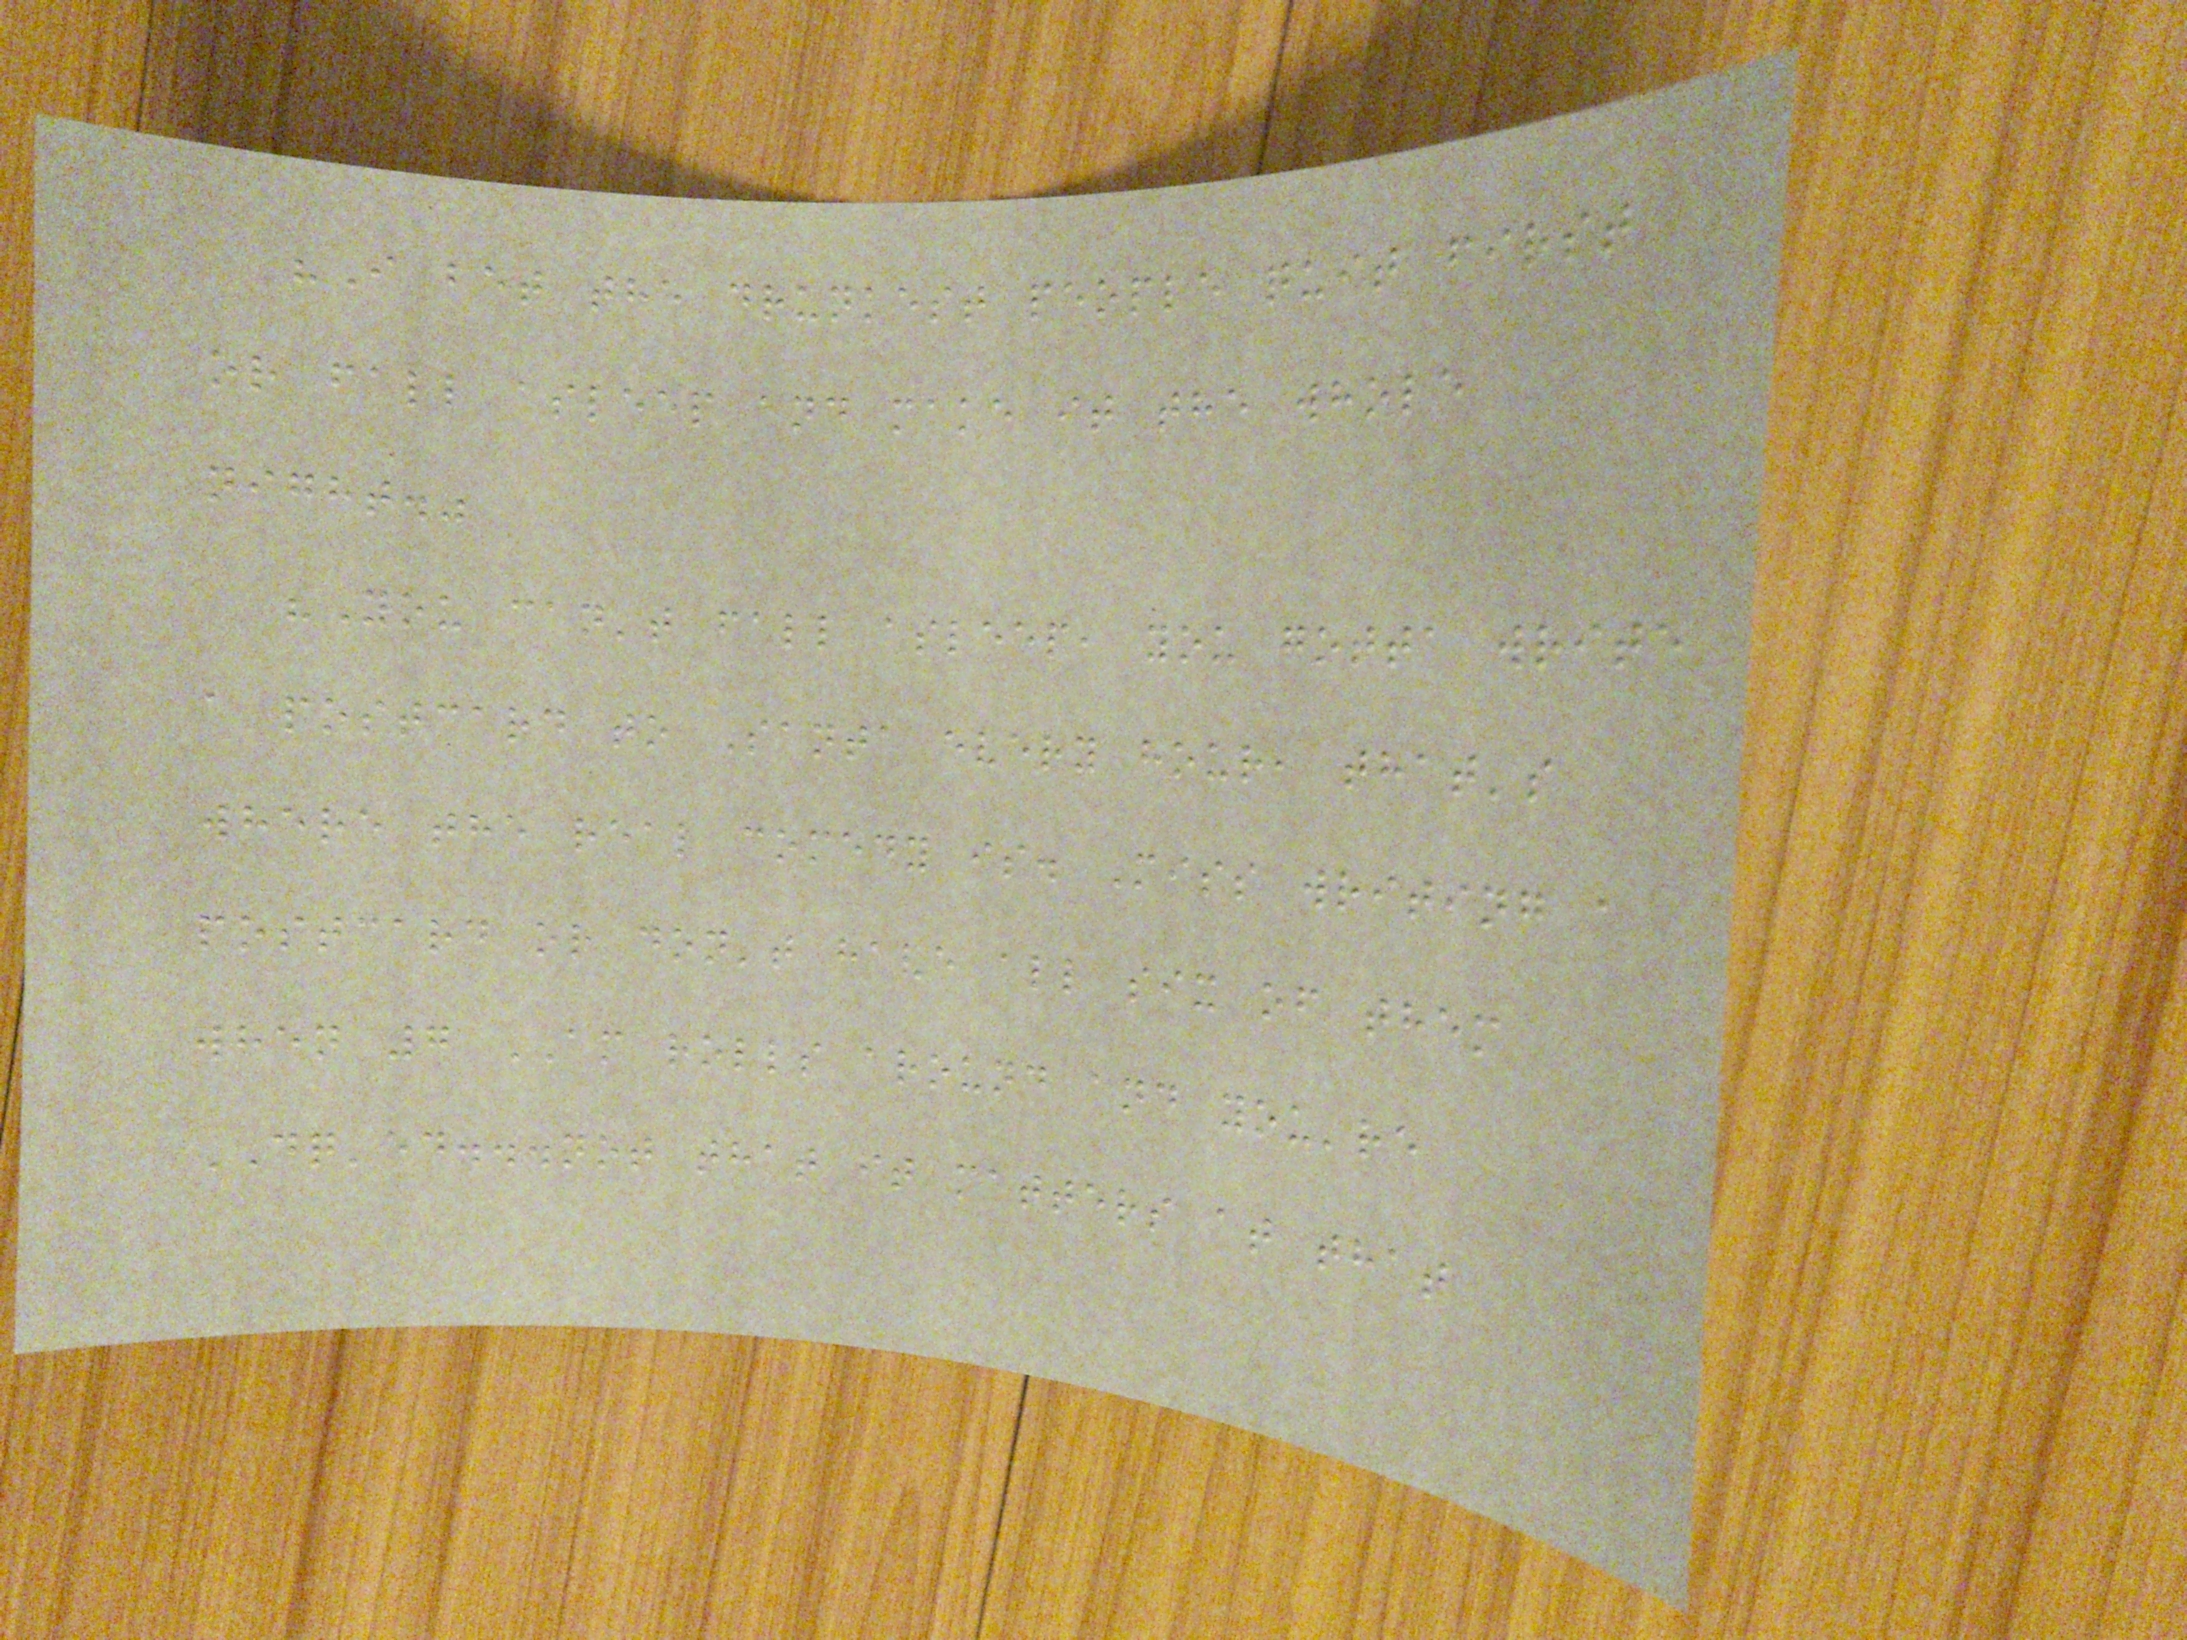"I bet the drunkest people quit first
or fall asleep and make it the whole
night."
"You can't fall asleep, you gotta write
a postcard to Santa every hour, that's
where the real comedy is. Miss writing a
postcard or don't have all six of them
when 7 AM rolls around and you're
DQ'ed...not that it matters at that
